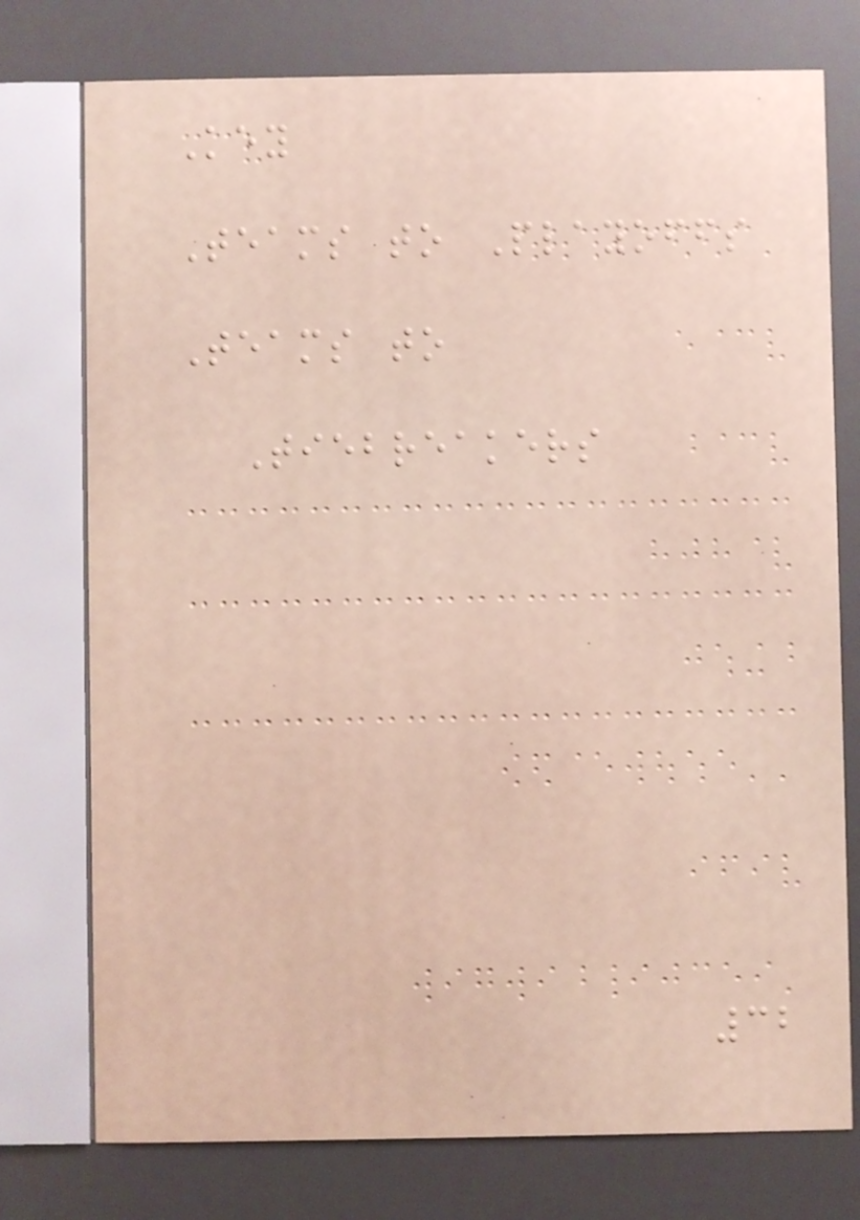Key
Teams to Playoffs
Teams to
Tiebreakers
32
